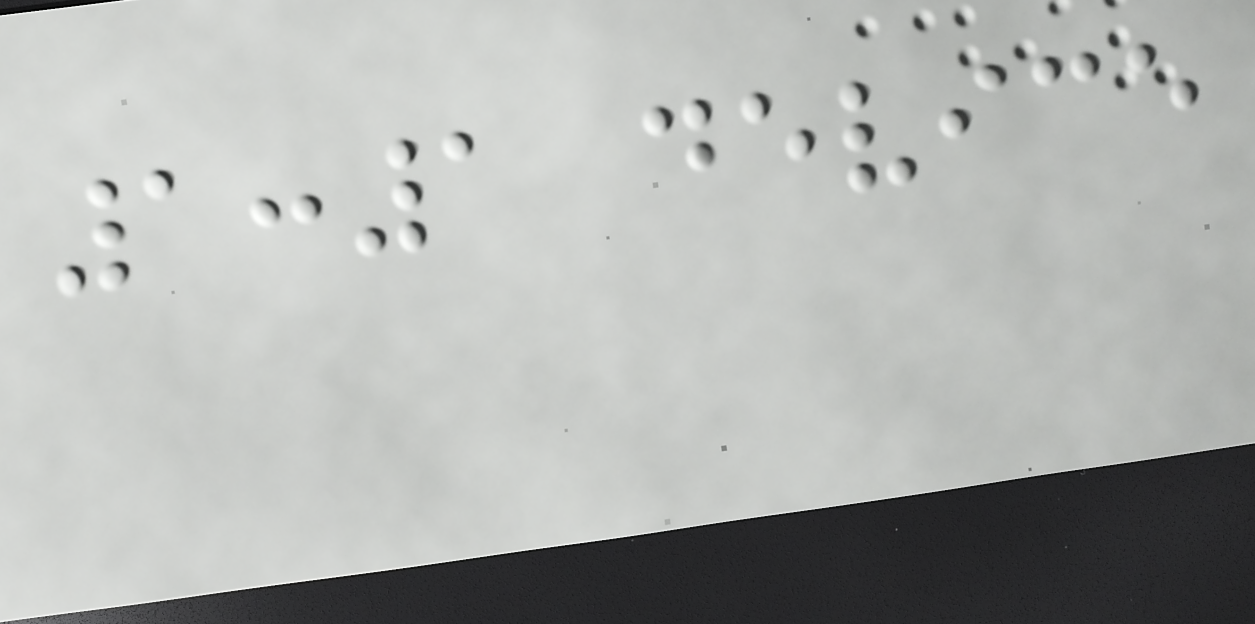1:1 device
